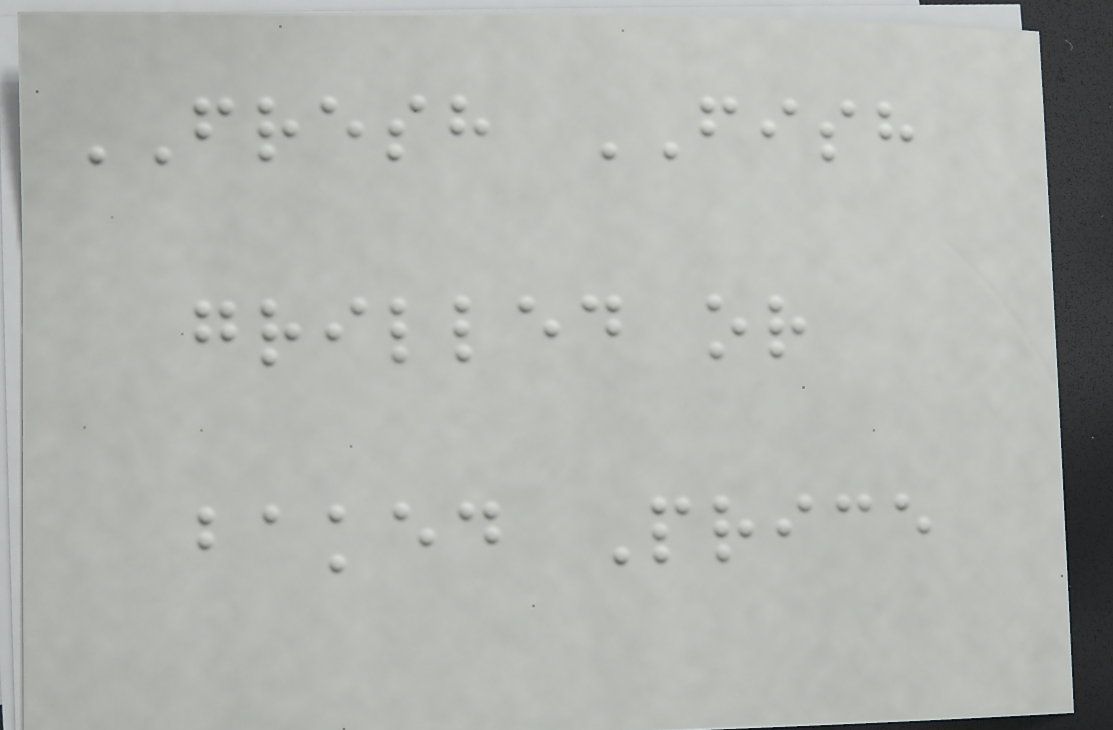FRESH FISH
grilled or
baked Price
